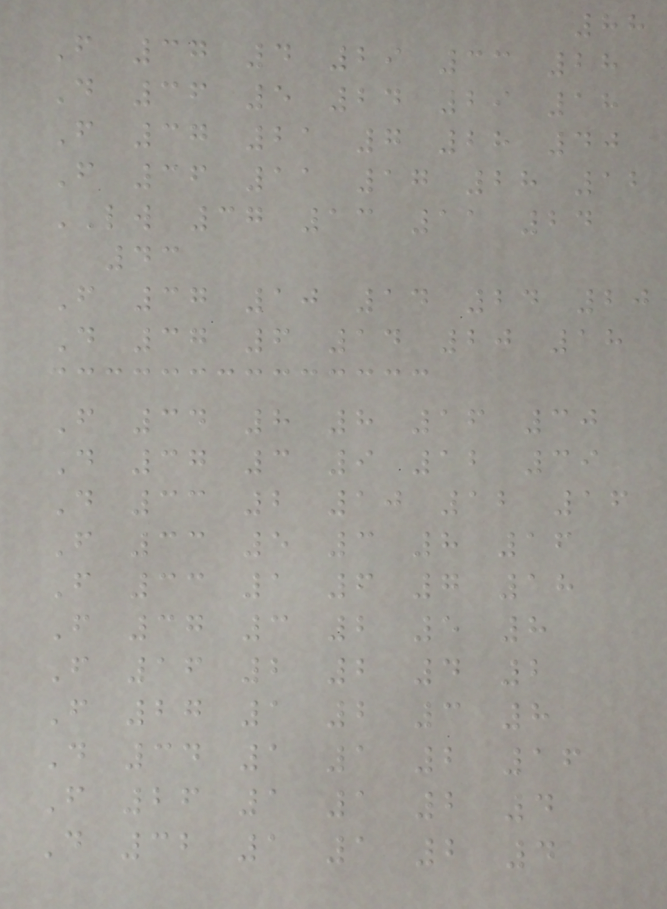88
F 37 4 29 33 28
D 36 5 24 29 18
F 37 21 7 28 40
F 36 11 17 28 12
LW 37 13 11 24
43
F 37 10 14 24 20
D 37 6 14 20 18
F 34 8 8 16 30
D 37 3 9 12 39
D 33 2 10 12 16
F 33 5 3 8 16
F 33 1 6 7 18
F 37 3 2 5 8
F 16 2 2 4 2
F 27 1 2 3 8
D 34 1 1 2 16
F 26 1 1 2 4
D 32 1 1 2 4
